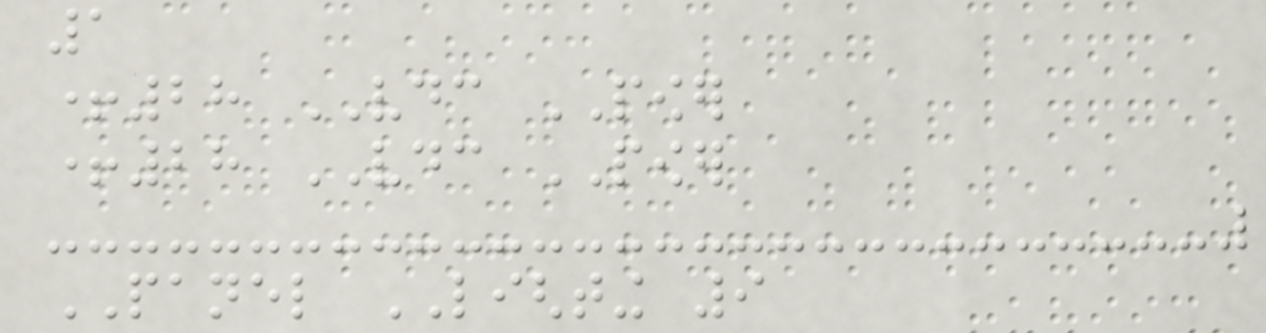1
+28 VDC POWER
+28 VDC POWER
PANEL LIGHTING 9
